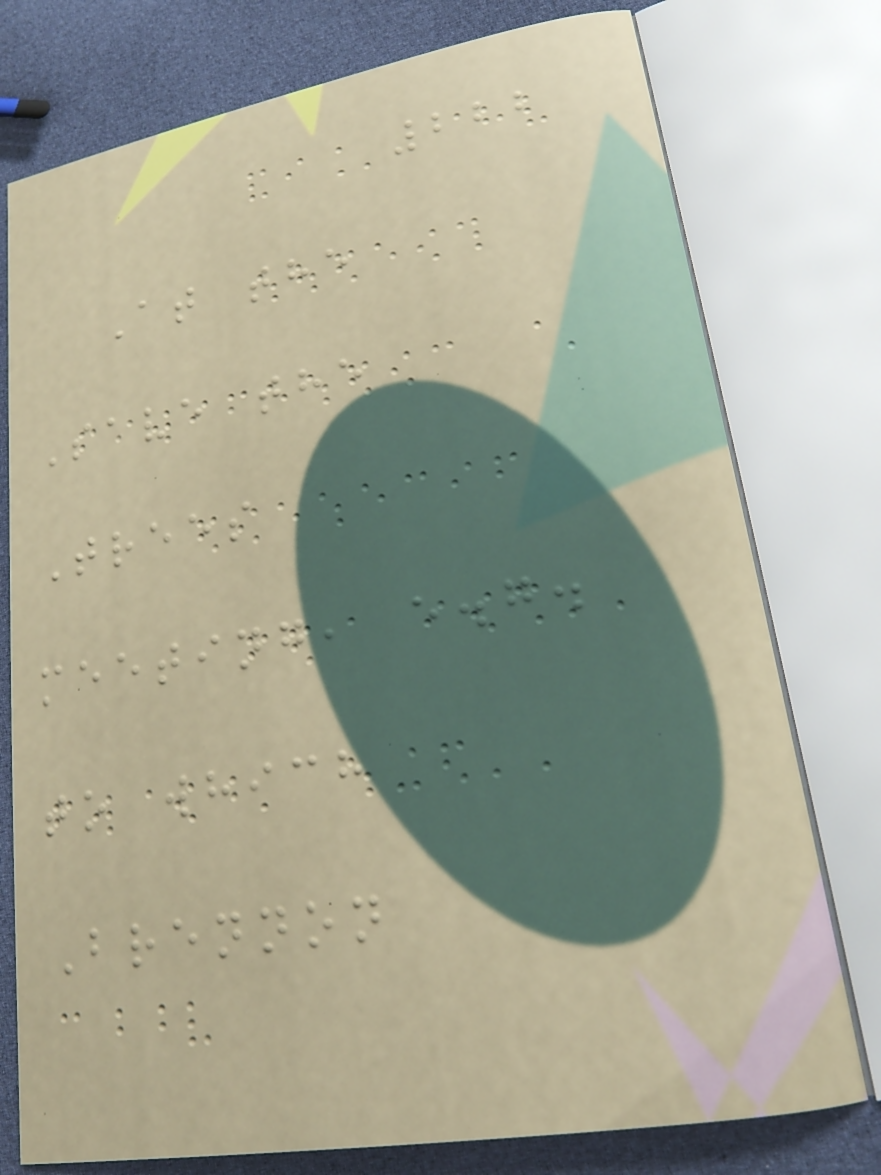222
At the
Save the
Trees
meeting, e.g.
to which
Brennon
